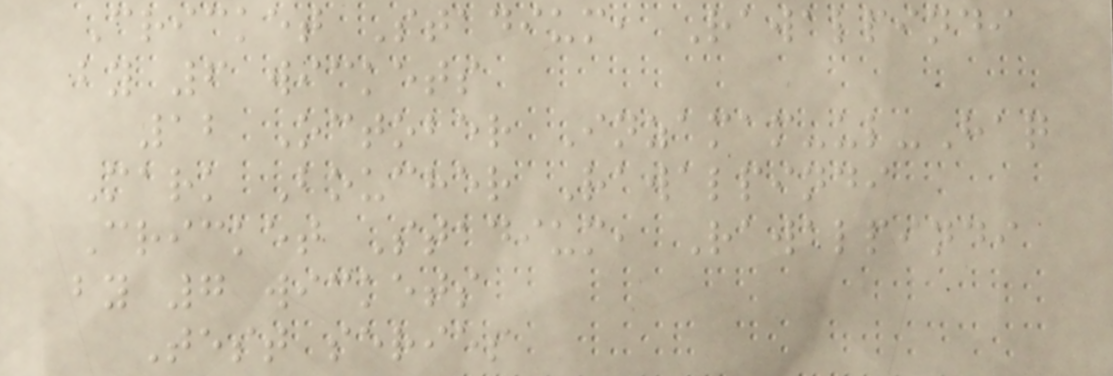Cricket Stadium, Rawalpindi
by 6 wickets
12 October Inzamam-ul-Haq
Mark Boucher Rawalpindi
Cricket Stadium, Rawalpindi
by 7 wickets
Test series
